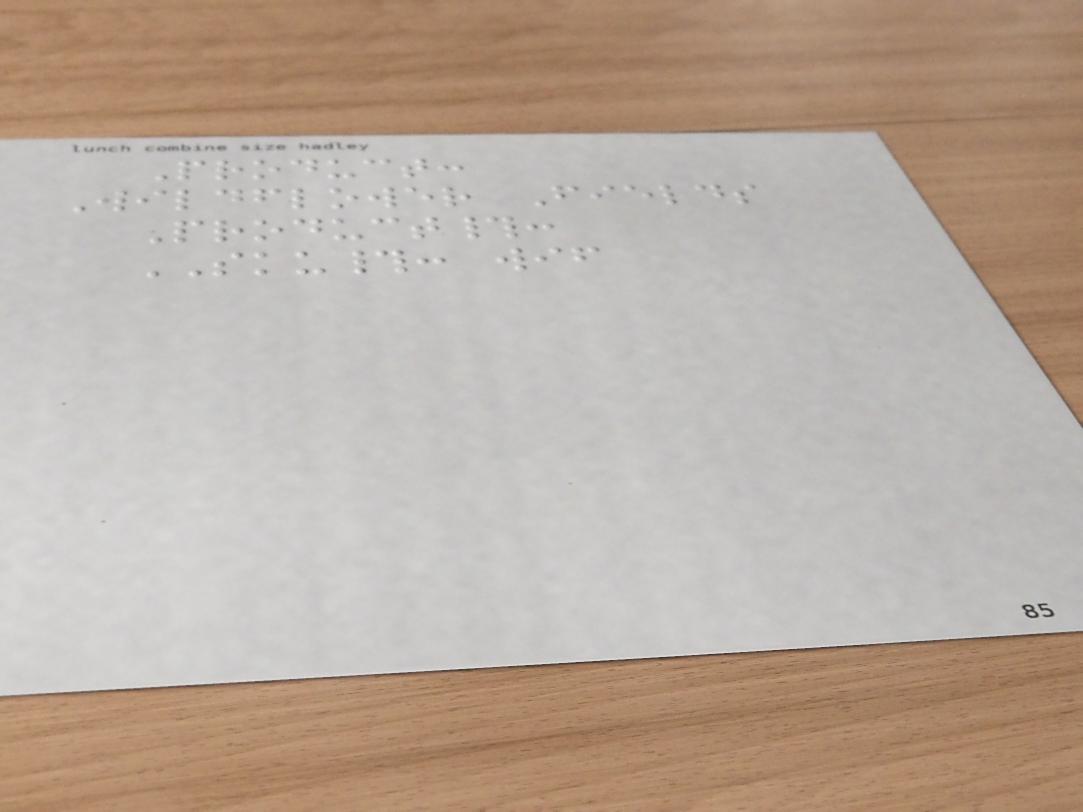Product:
Wildflower Fields
Product#:
SKU#: wif
